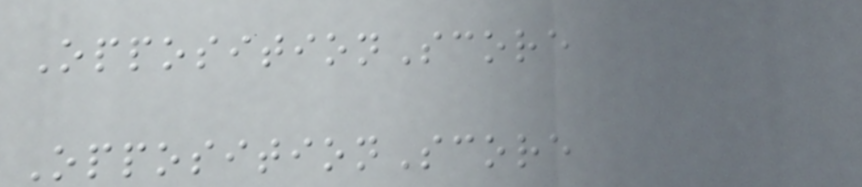OppositionScore
OppositionScore
